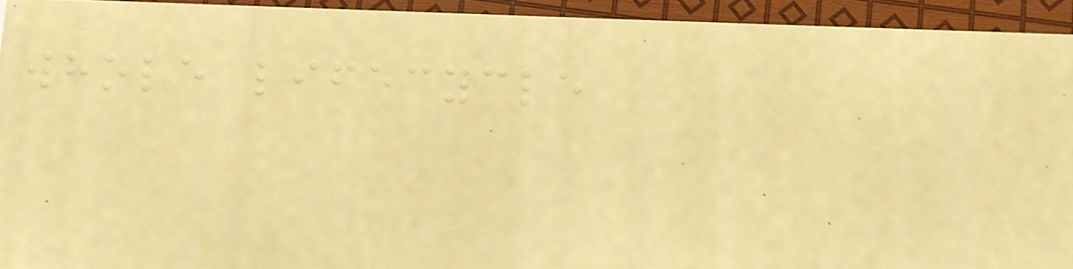whole lifecycle
